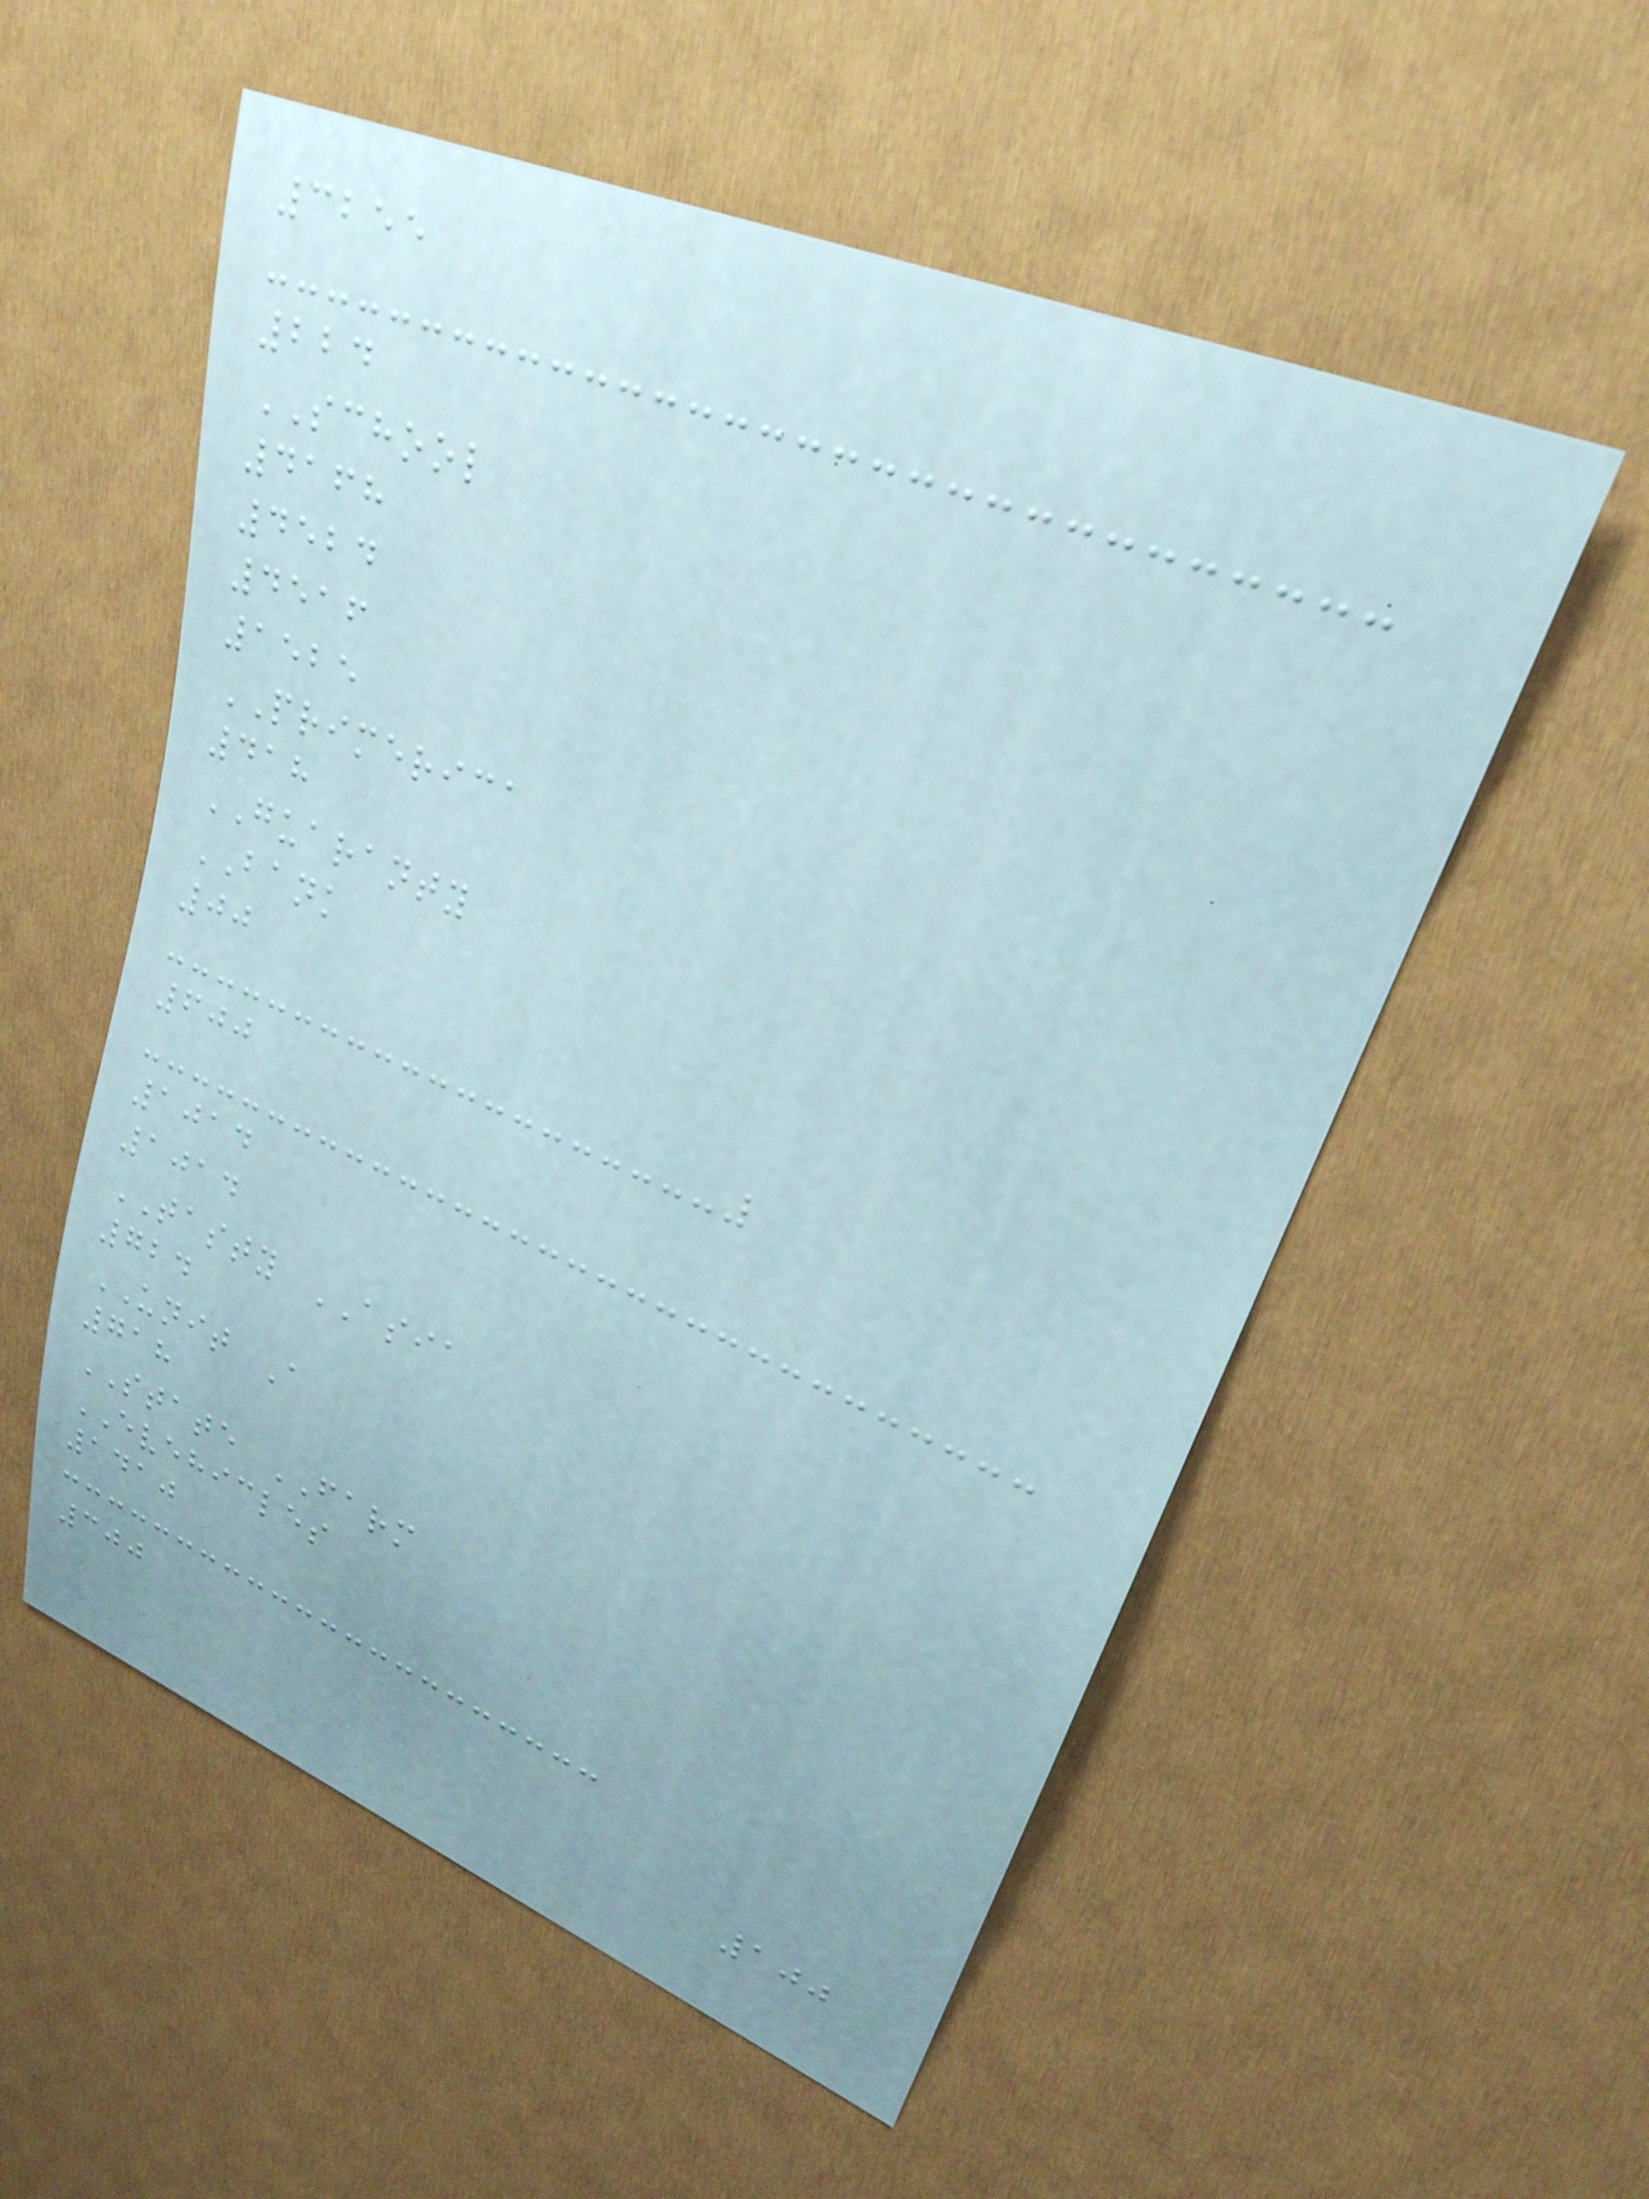3255
224
SCHOOL
4168
4524
4516
1525
PRIMERICA
418
GUARANTY
BANK
00
600
1014
1014
TASTY ASIA
724
UNIT A
718
STATE FARM
EVEHICLES
1410
300
100
